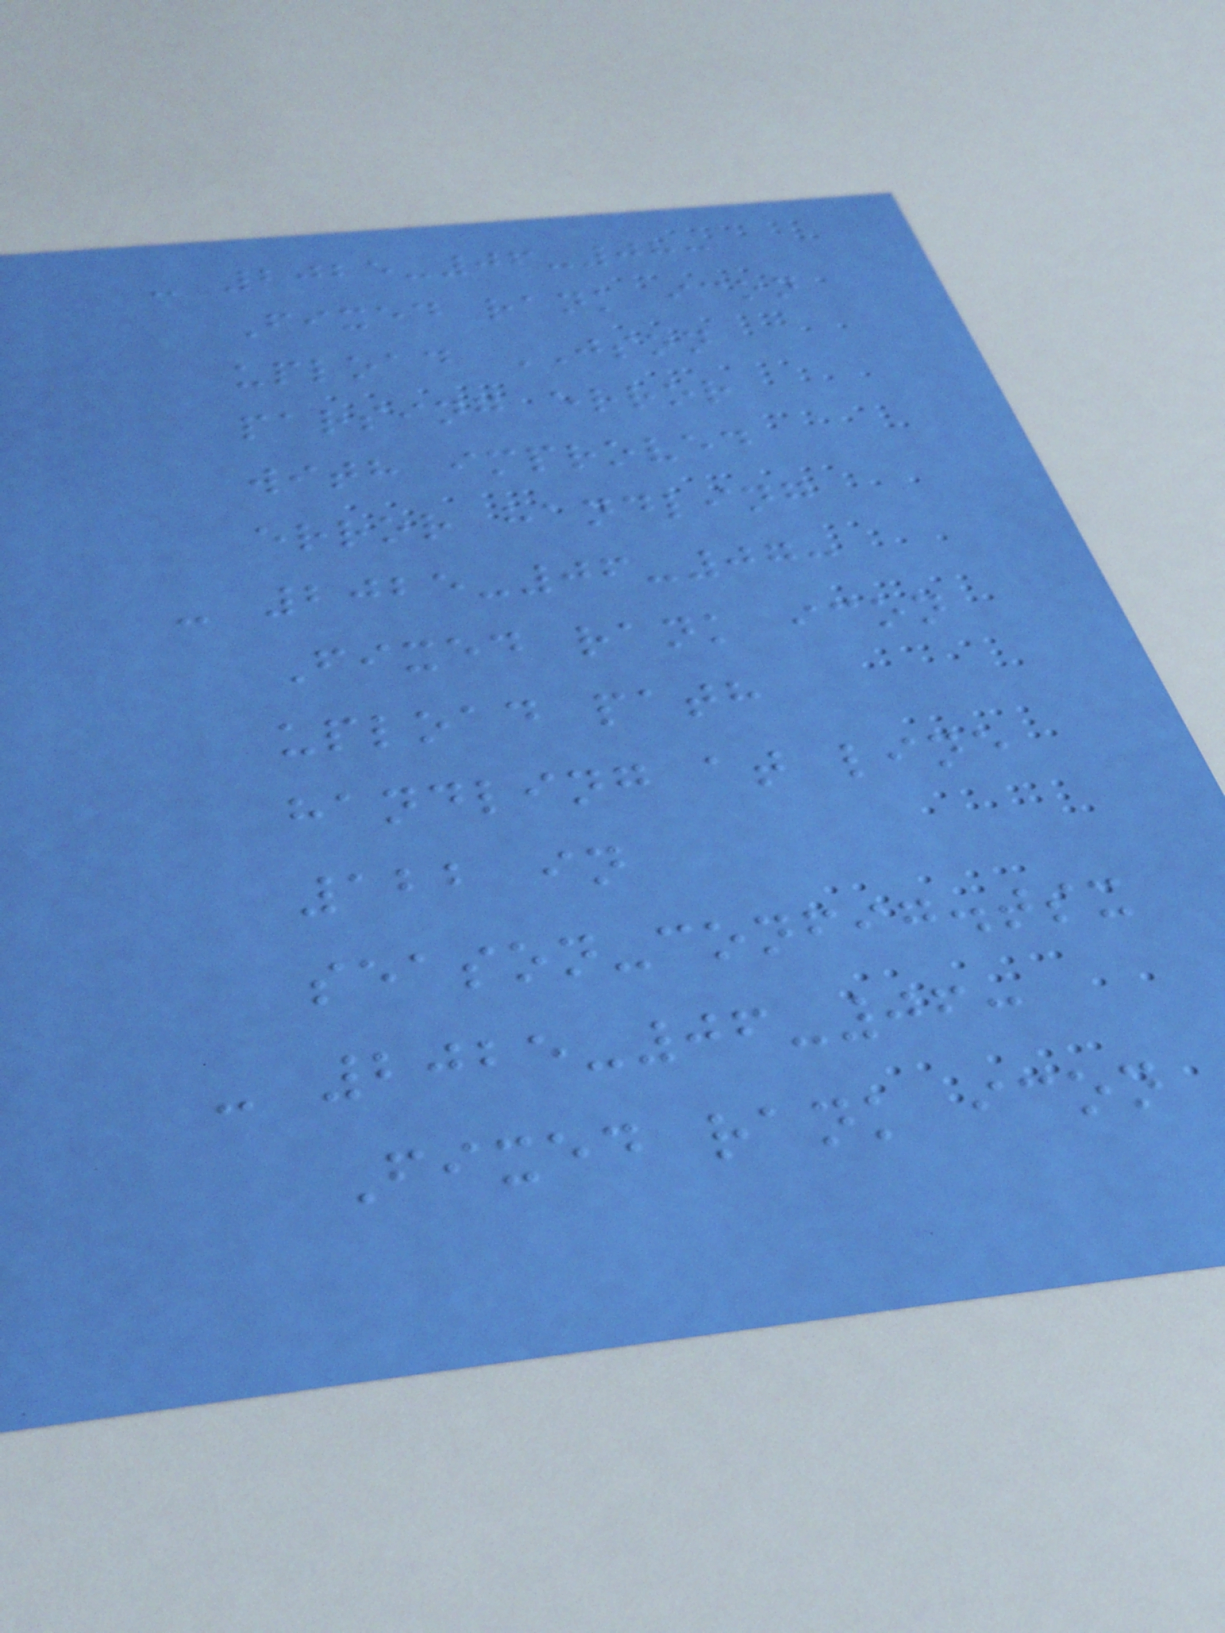- 2025-06-08:
Fixed rank icon
upload JSON
parsing error
with improved
error handling
- 2025-06-07:
Fixed rank icon
upload path
handling at line
122 in
season-config.tsx
- 2025-06-06:
Fixed rank icon
